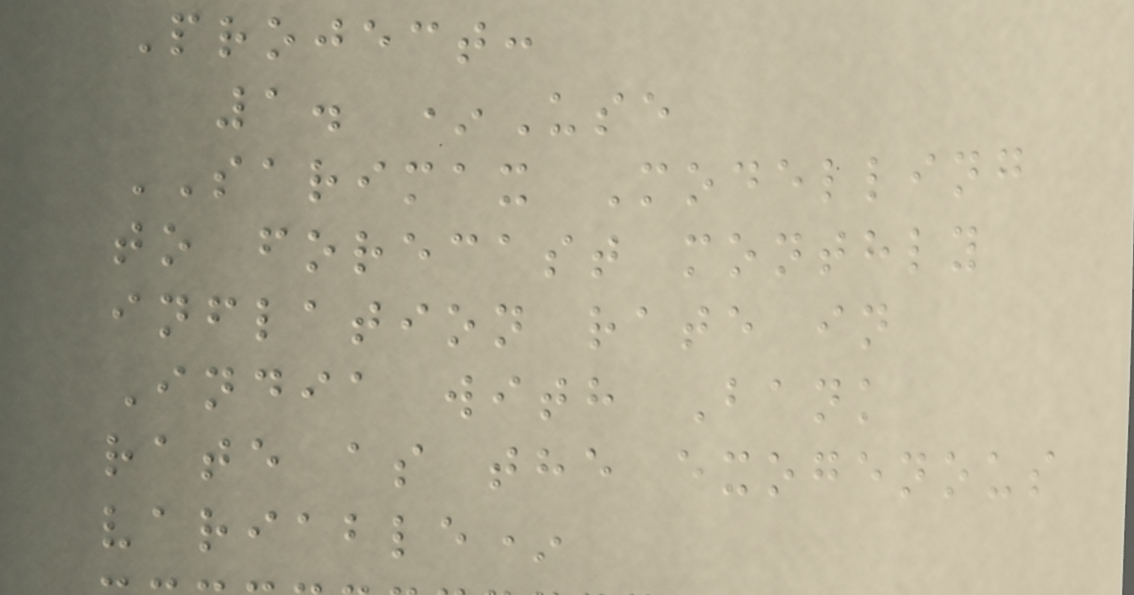Project:
1. *Use
SARIMAX Modelling
to forecast monthly
inflation rate in
India with Bank
rate as the exogenous
variable*
